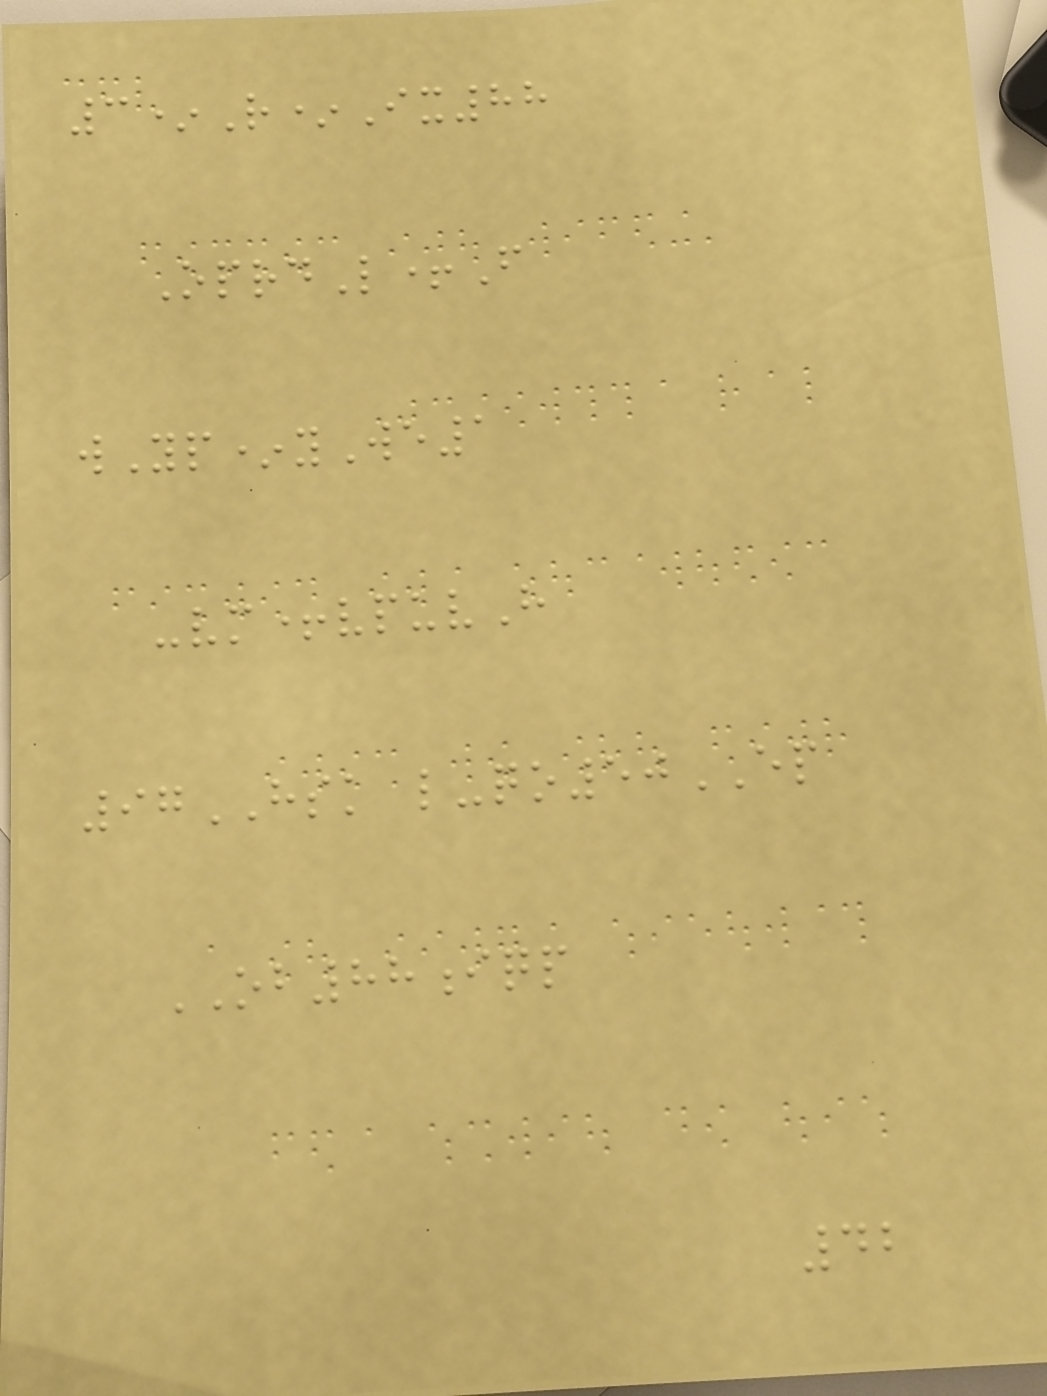3*R*Ix88
OprdL+F
wYp*yWe1
-vm+vpuvH
97HSK l-qo50EP
OB88iqp
42
